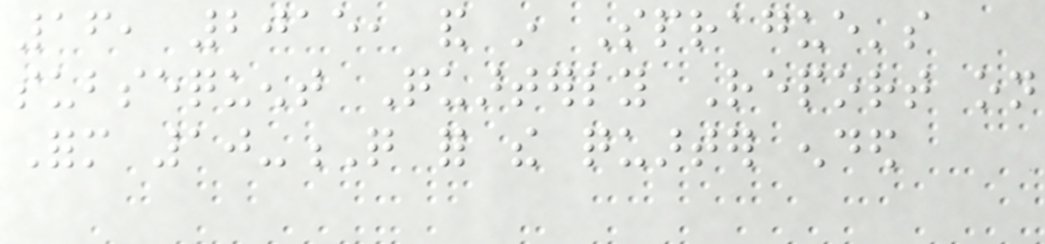16, 2015, and in Sprague's
subsequent Quarterly Report on
Form 10-Q for the quarter ended
